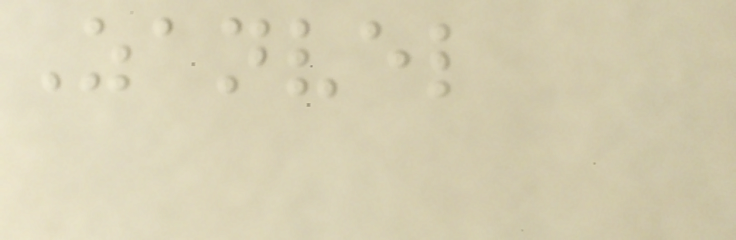Zanvel
